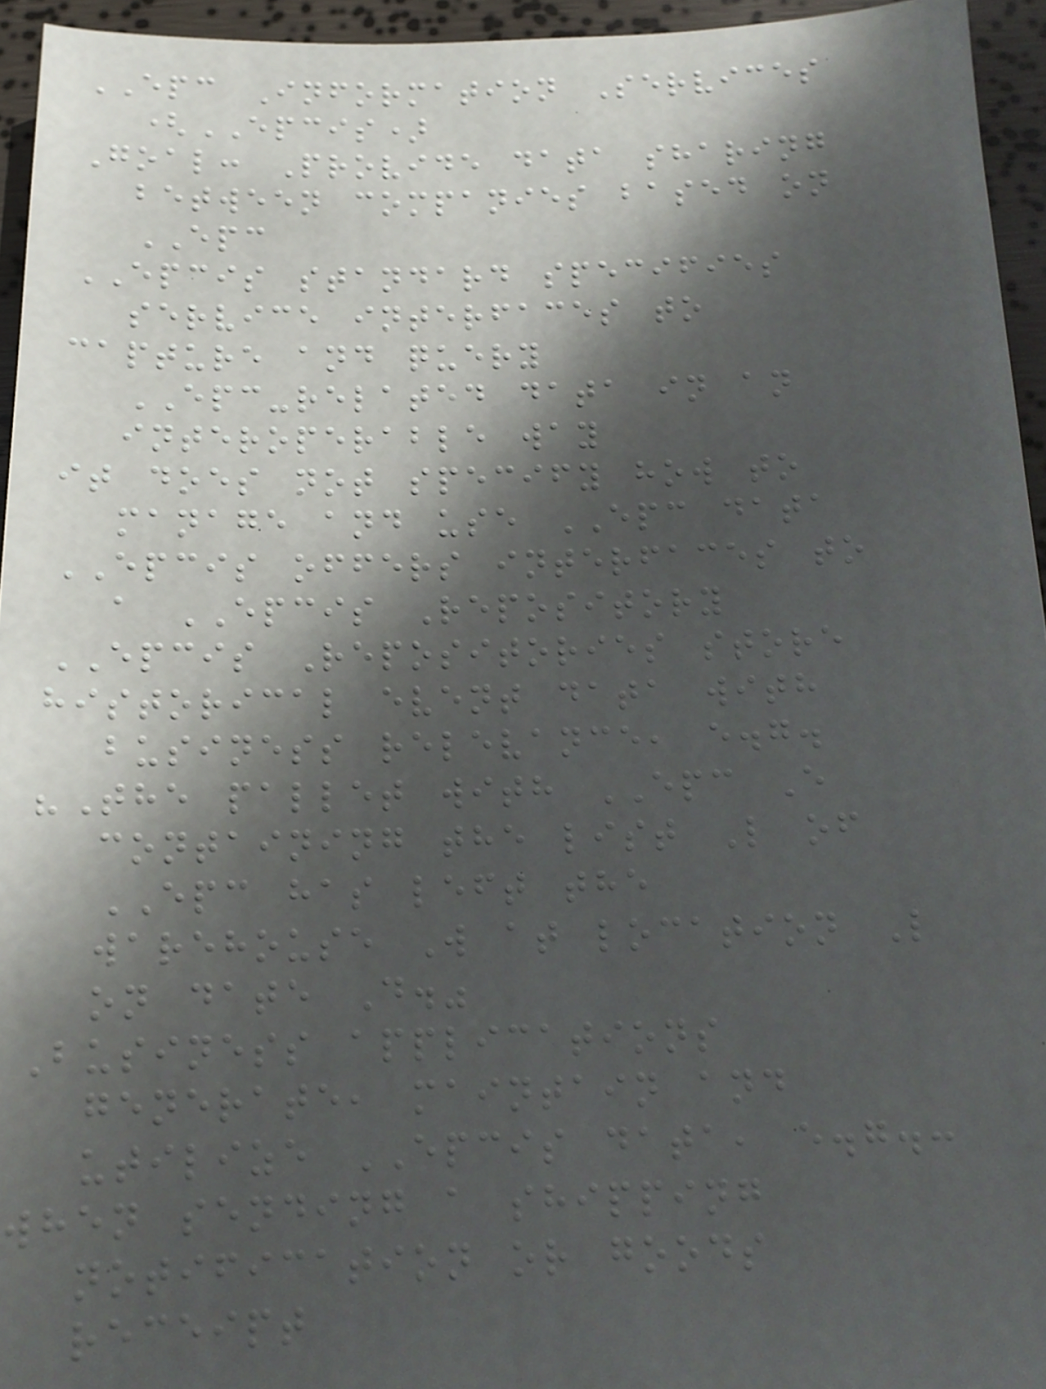EPC Information Services
(EPCIS)
Goal: Provide data sharing
between companies based on
EPC
EPCIS standard specifies
service interfaces to
capture and query
EPC-related data in an
interoperable way
it does not specify how to
manage and use EPC data
EPCIS offers interfaces to
a EPCIS Repository
EPCIS Repositories store
historical event data with
business relevance, e.g.
"The pallet with EPC E
containing the list L of
EPC has left the
warehouse W at location L
on date D."
Business applications
generate, maintain and
utilize EPCIS data, e.g.:
when sending a shipping
notification or goods
receipt
